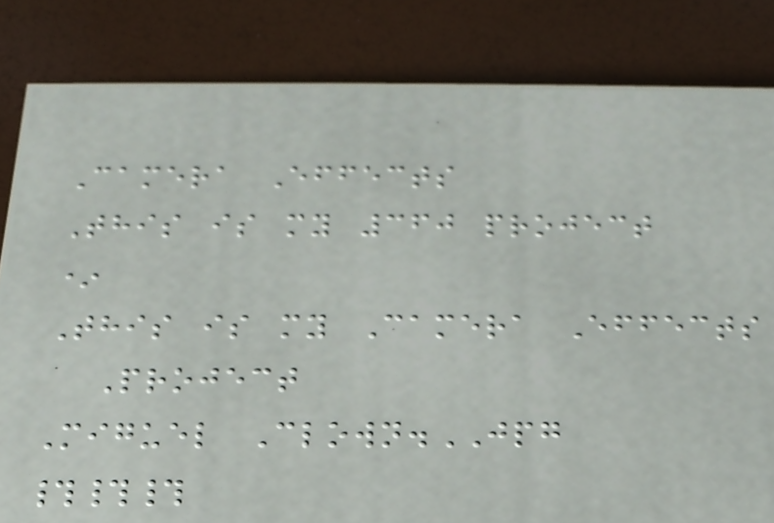Camera Effects
This is my 360 project
*
This is my Camera Effects
Project
Miguel Clown.JPG
###
